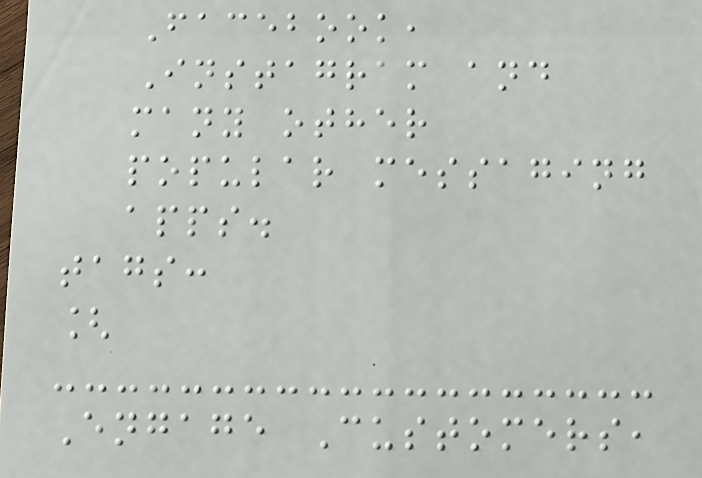Facebook,
Instagram and
many other
popular messaging
apps.
tags:
[
Engage Customers,
